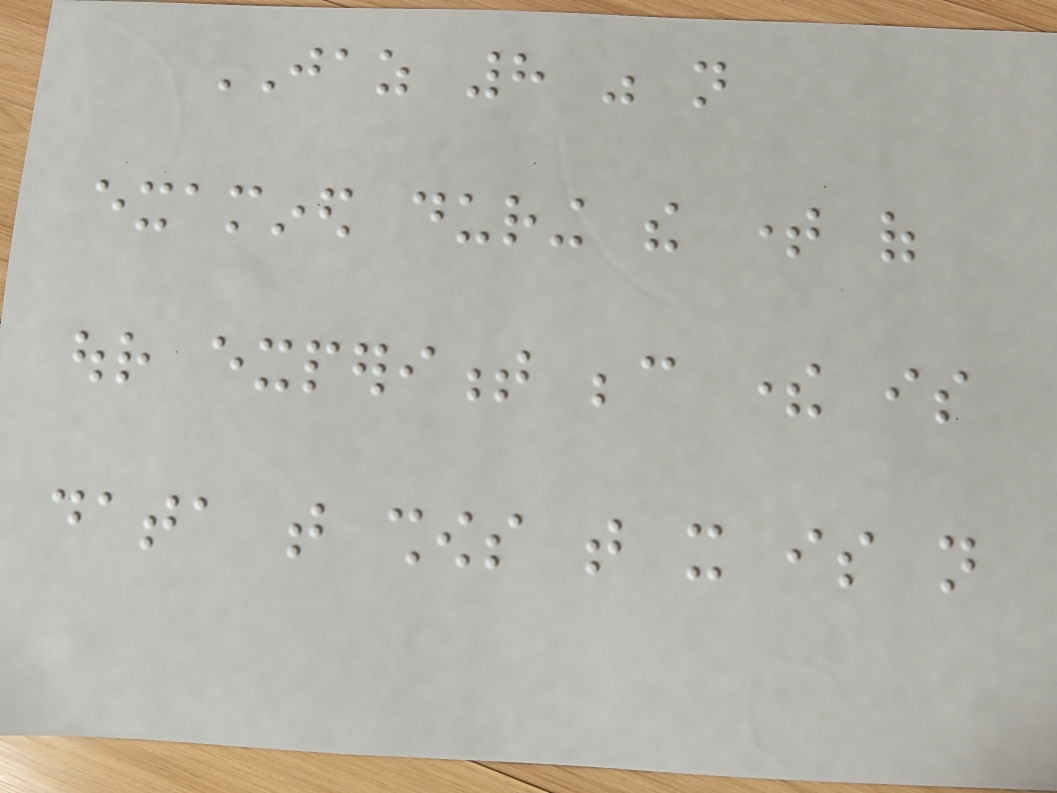JAZ 8 was not
examined during the time of
our experiment because there is
data that shows that it is not
